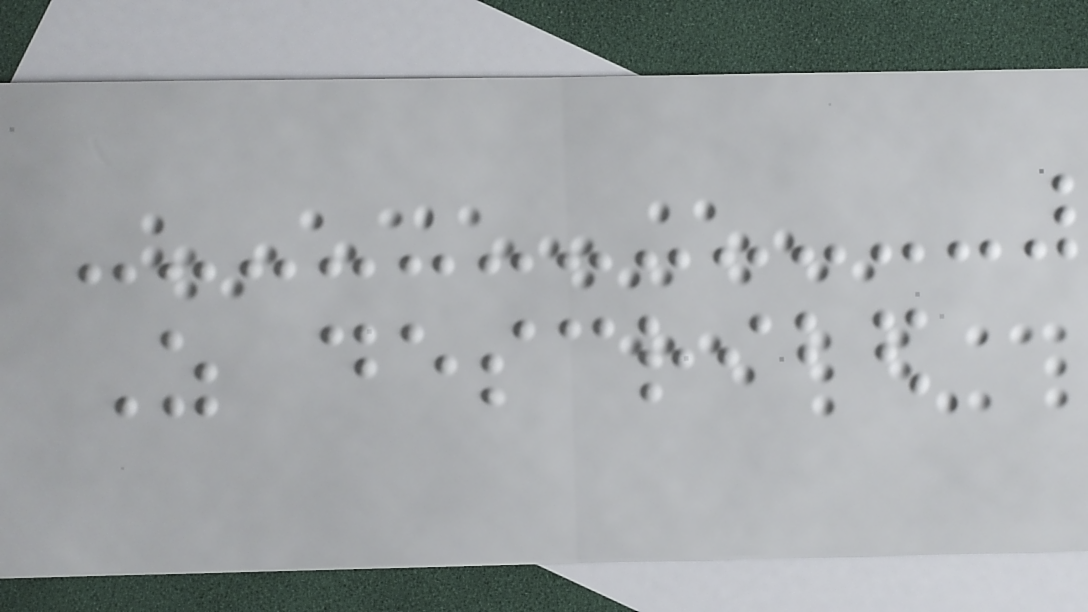As described
